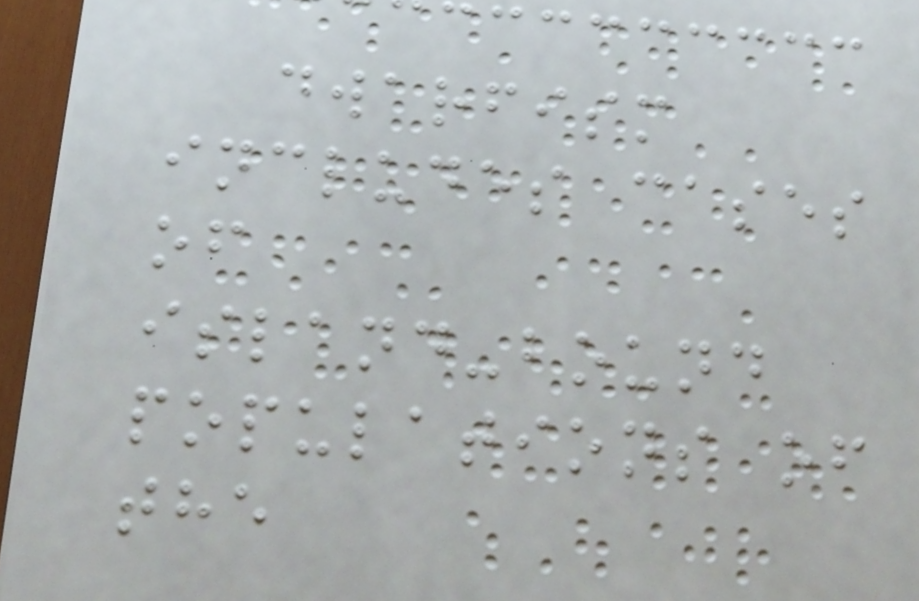dwarfism
includes cases
of
island-bound
populations of
the
